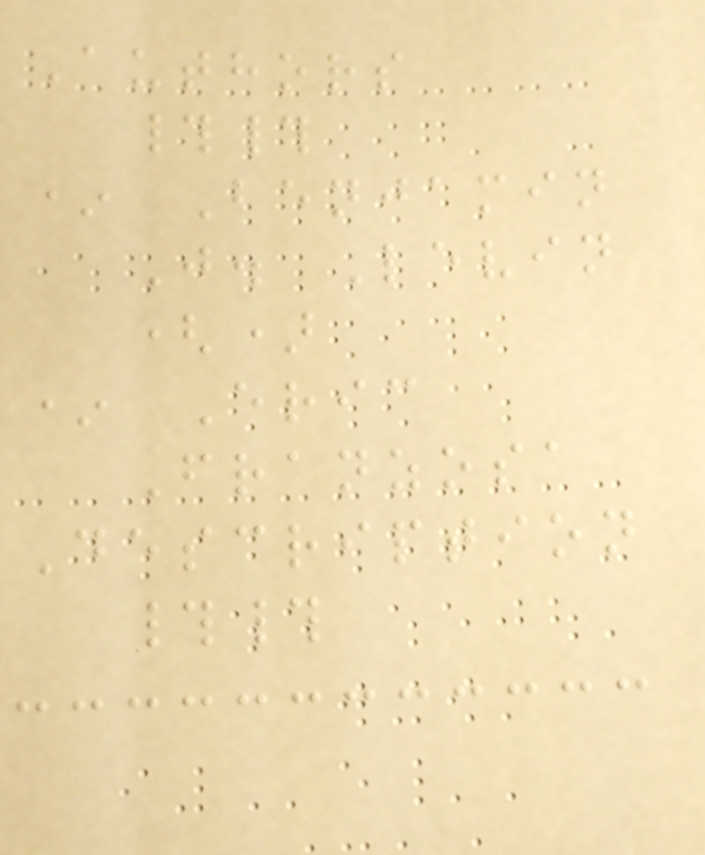Authors
##
* Benjamin
J. Levin
()
* Eric
Franzosa
Description
##
